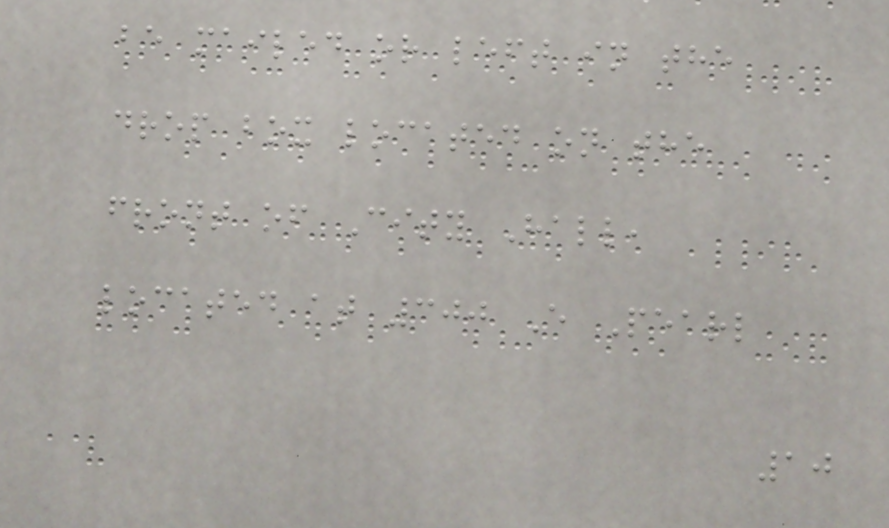be mailed or left in the
drop box located on the
front of City Hall,
located at 300 E Pearl
10
